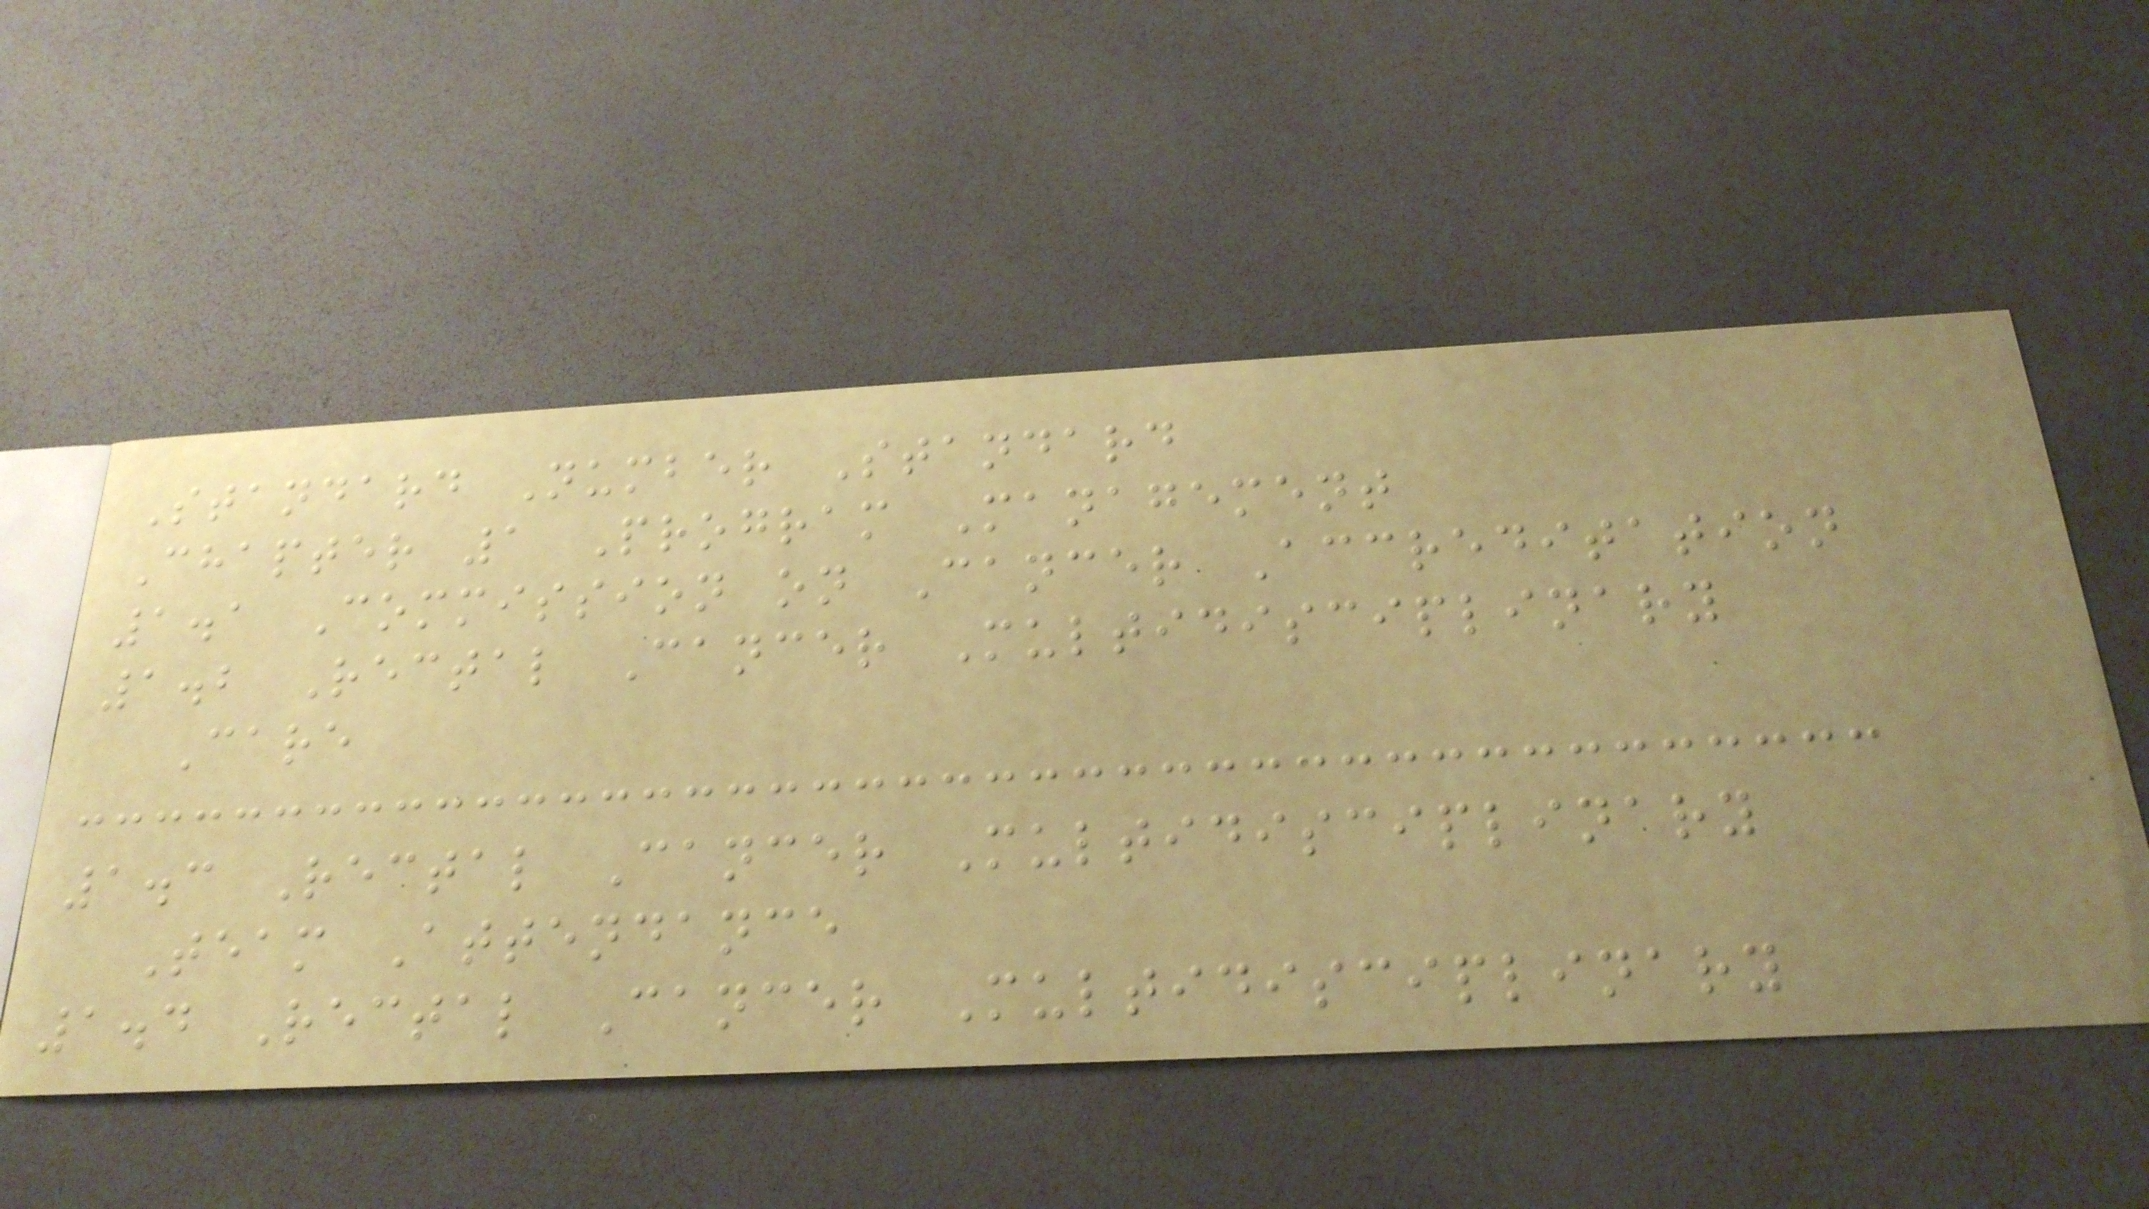Standard Number Standard
Chapter 1 Program Management
1.1 Commission on Cancer Accreditation
1.2 Rectal Cancer Multidisciplinary
Care
1.3 Rectal Cancer Multidisciplinary
Team Attendance
1.4 Rectal Cancer Multidisciplinary
